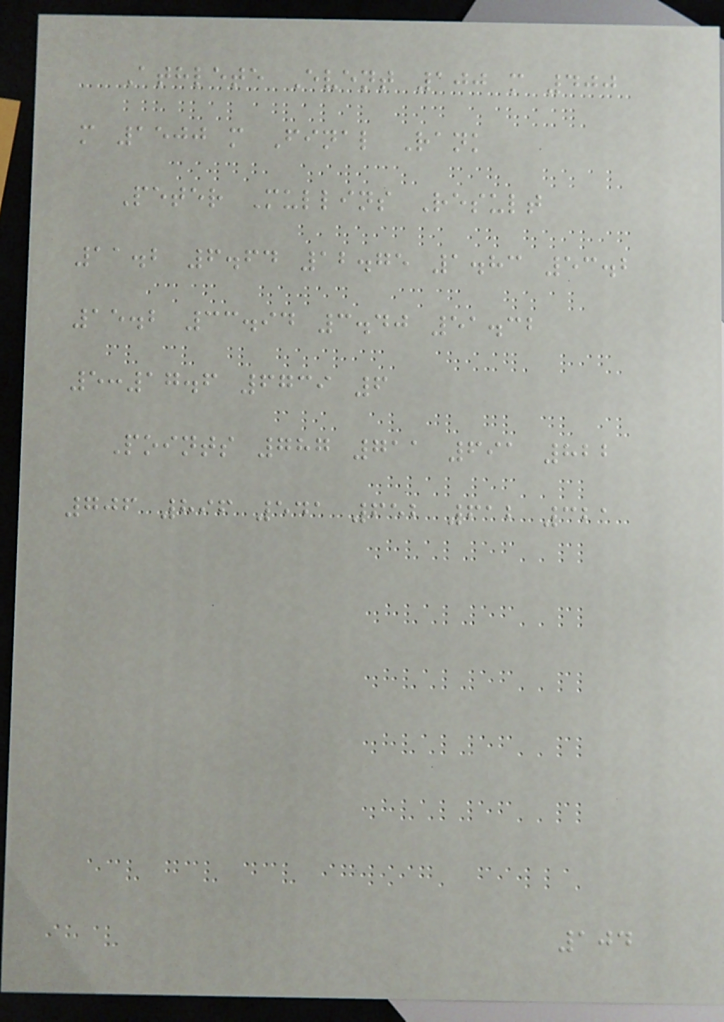Athlete Event 100 m 400
m 1500 m Final Rank
Peter Mullins Result
11.2 6.64 12.75 1.83 53.2
15.2 33.94 3.40 51.32
5:17.6 6739 6
Points 787 711 691 822
706 896 541 652 612 321
104
